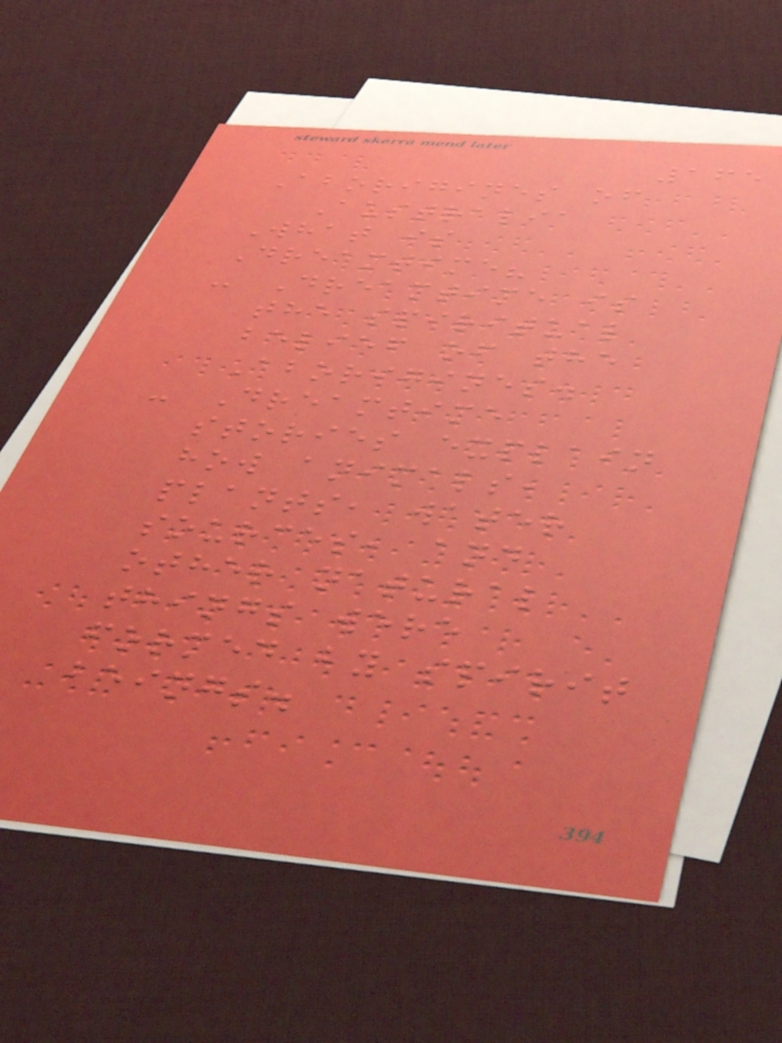165
Aborigines of
Australia
What is
Dreamtime?
- Dreamtime is
the spiritual
belief of the
Aborigines.
- Dreamtime
stories explain
how animals,
plants, water
sources, and
other natural
things were
formed by spirit
beings.
